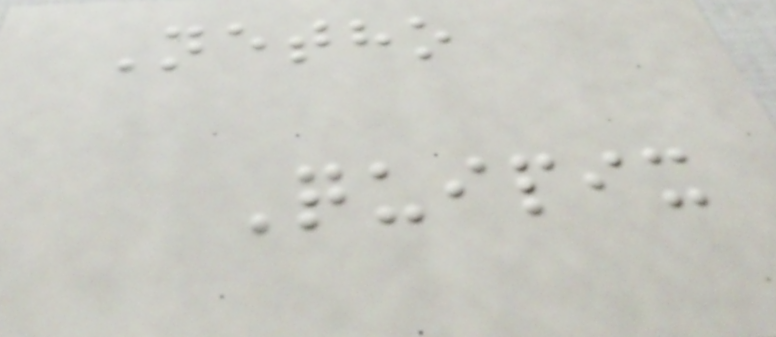Netho
Quipix
